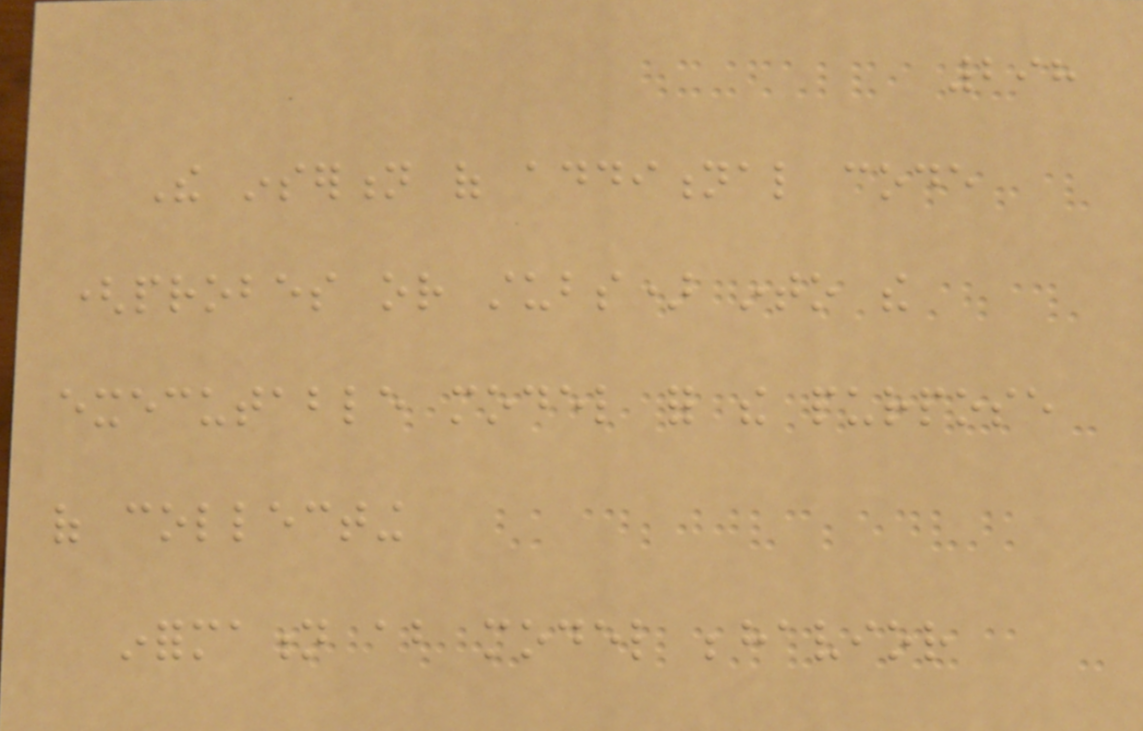298
The insertion of additional code
(probes or stubs) into the
executable model for the purpose
of collecting
information about model behavior
